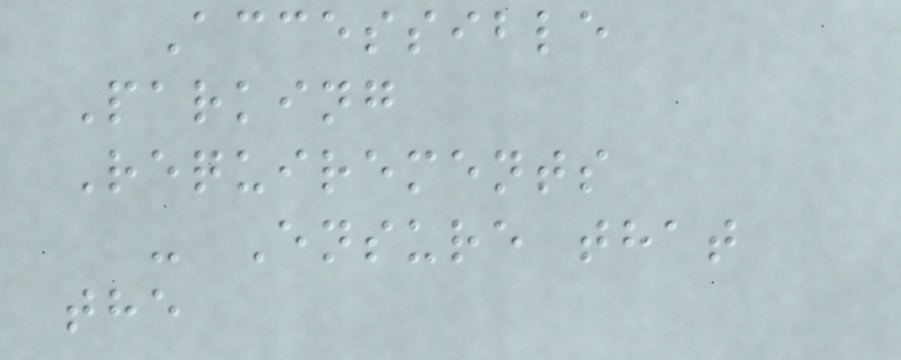Accessible
Parking
Requirements
- Ensure that
the
